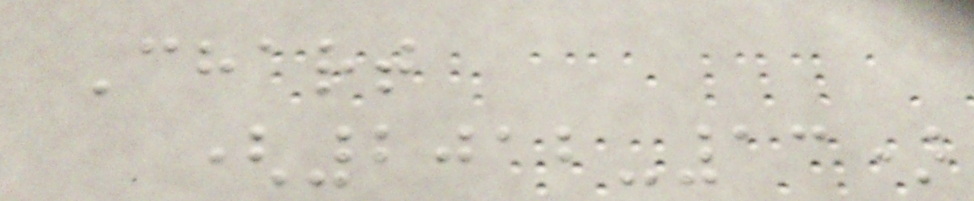Chart
(2012-13)
